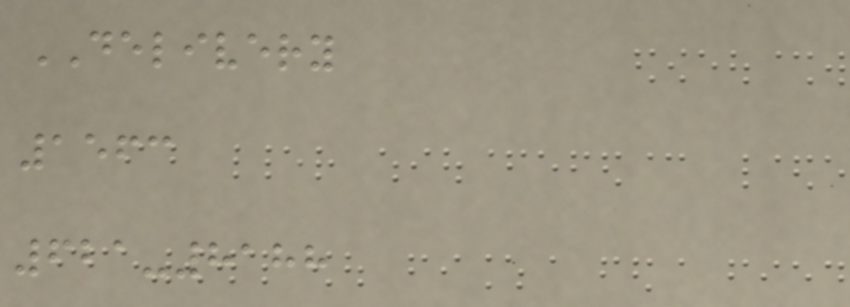DELIVERY
1563
621-8188
